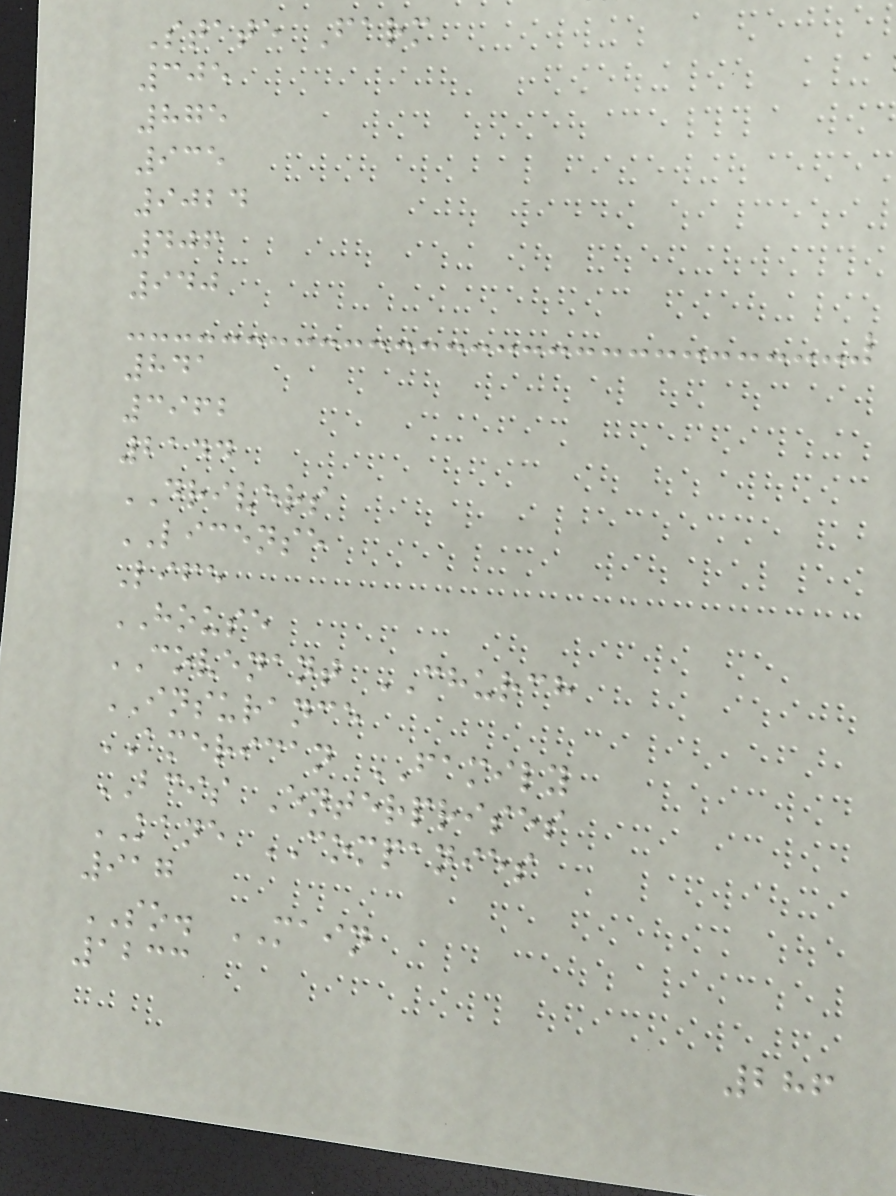State Farm
305
875
935
9024
406
940
841
3962
2144
DRIVERS
LICENSE
Life
HOUSE
COVENANT CHURCH
INSURANCE
AMERICAN FAMILY
BCIS Enterprises
KANE COMPANIES
917
SO. MAIN
1233
286
